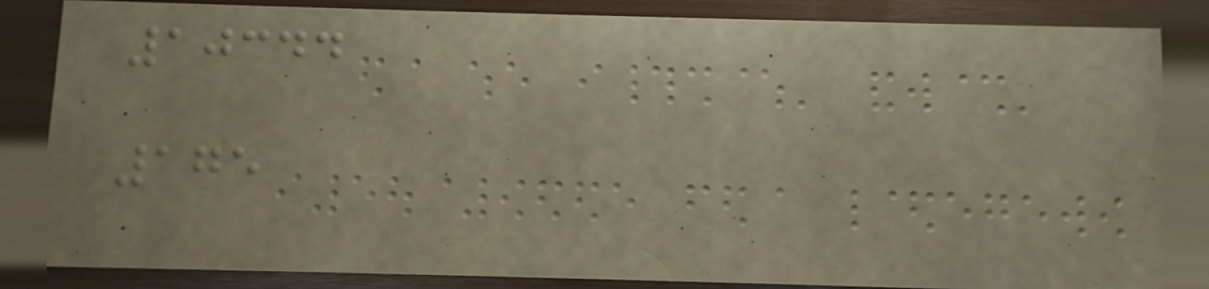10344
175
